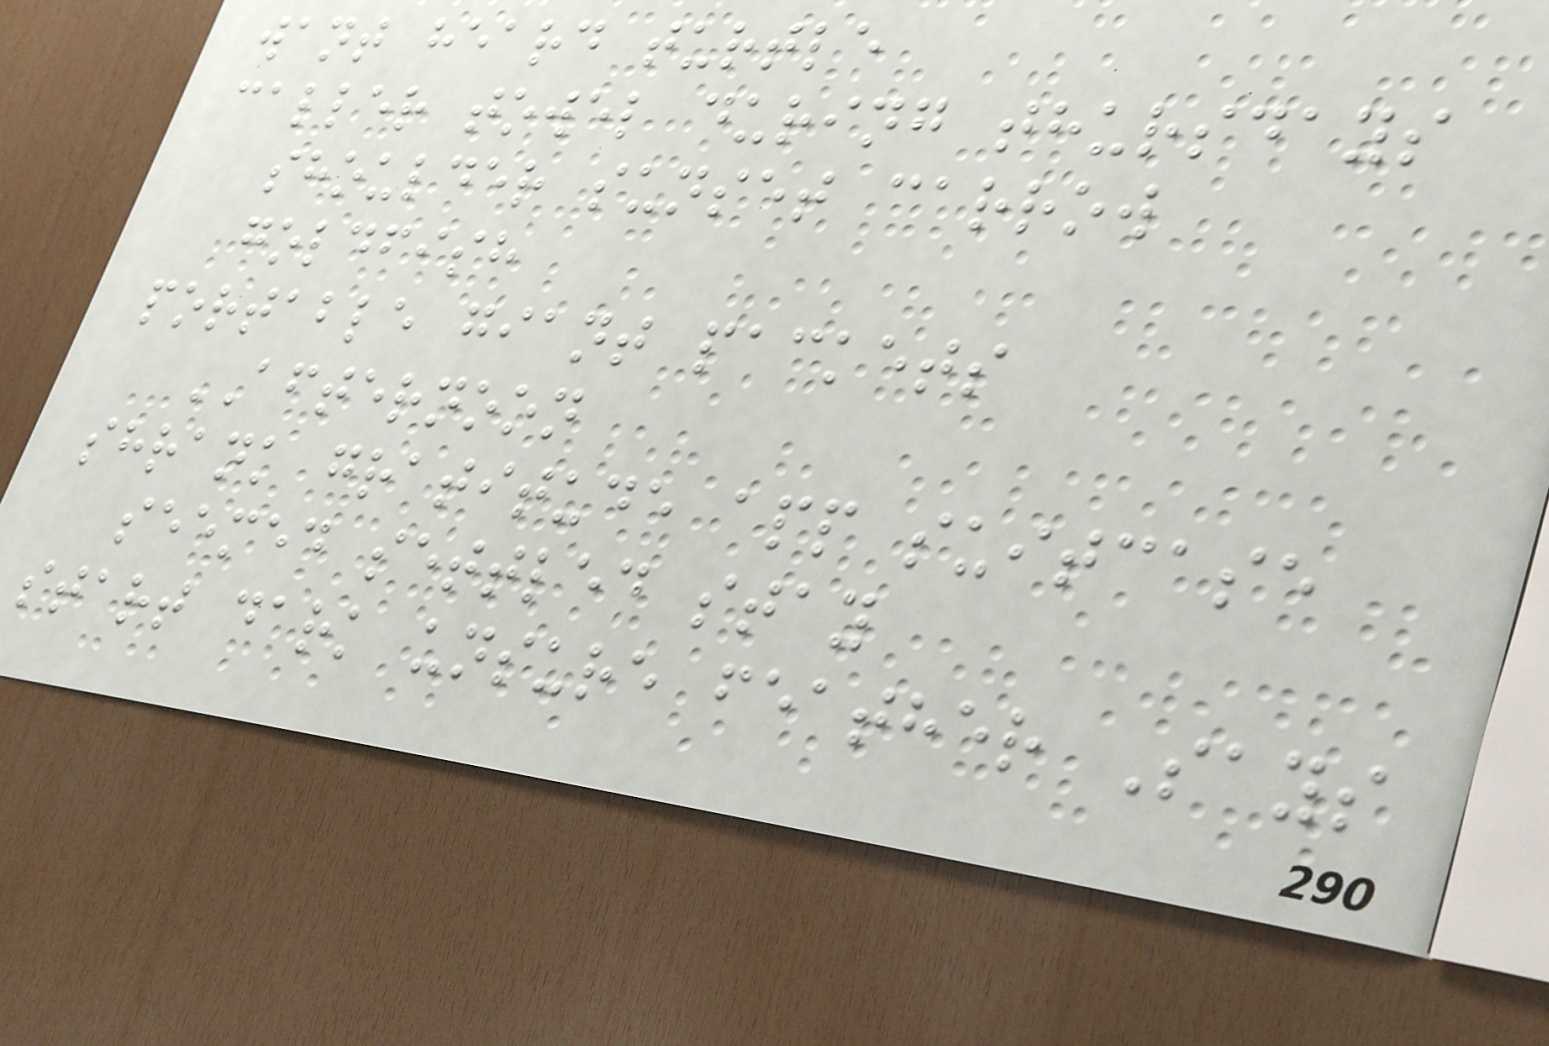want heard turtle
caller towel during thursdays
shoulder sunset carrow
goldfish
portable giant packets
AFTERNOON
shrank gratitude app suitcase
seemed settled stay
start dark unsure feather Says
